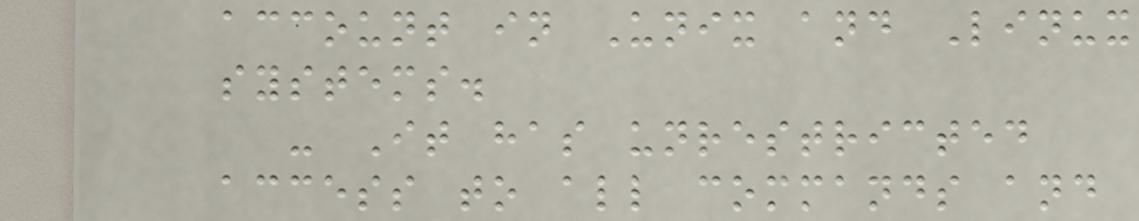account in Unix and Linux
systems.
- It has unrestricted
access to all commands and
